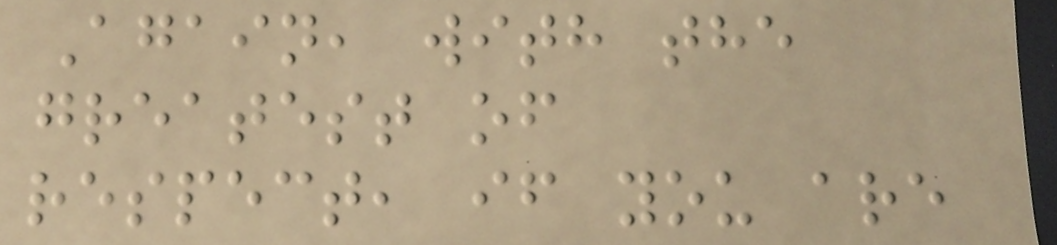Again, with the
greatest of
respect, if you are
